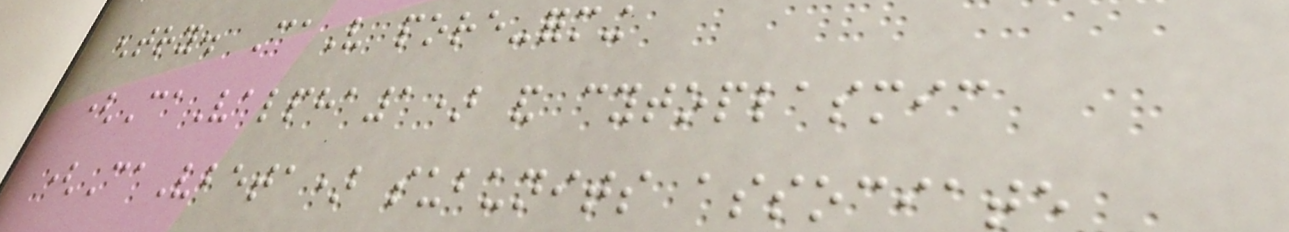entry. CaV pore-forming
(CaValpha1) and cytoplasmic
(CaVbeta) subunits associate
